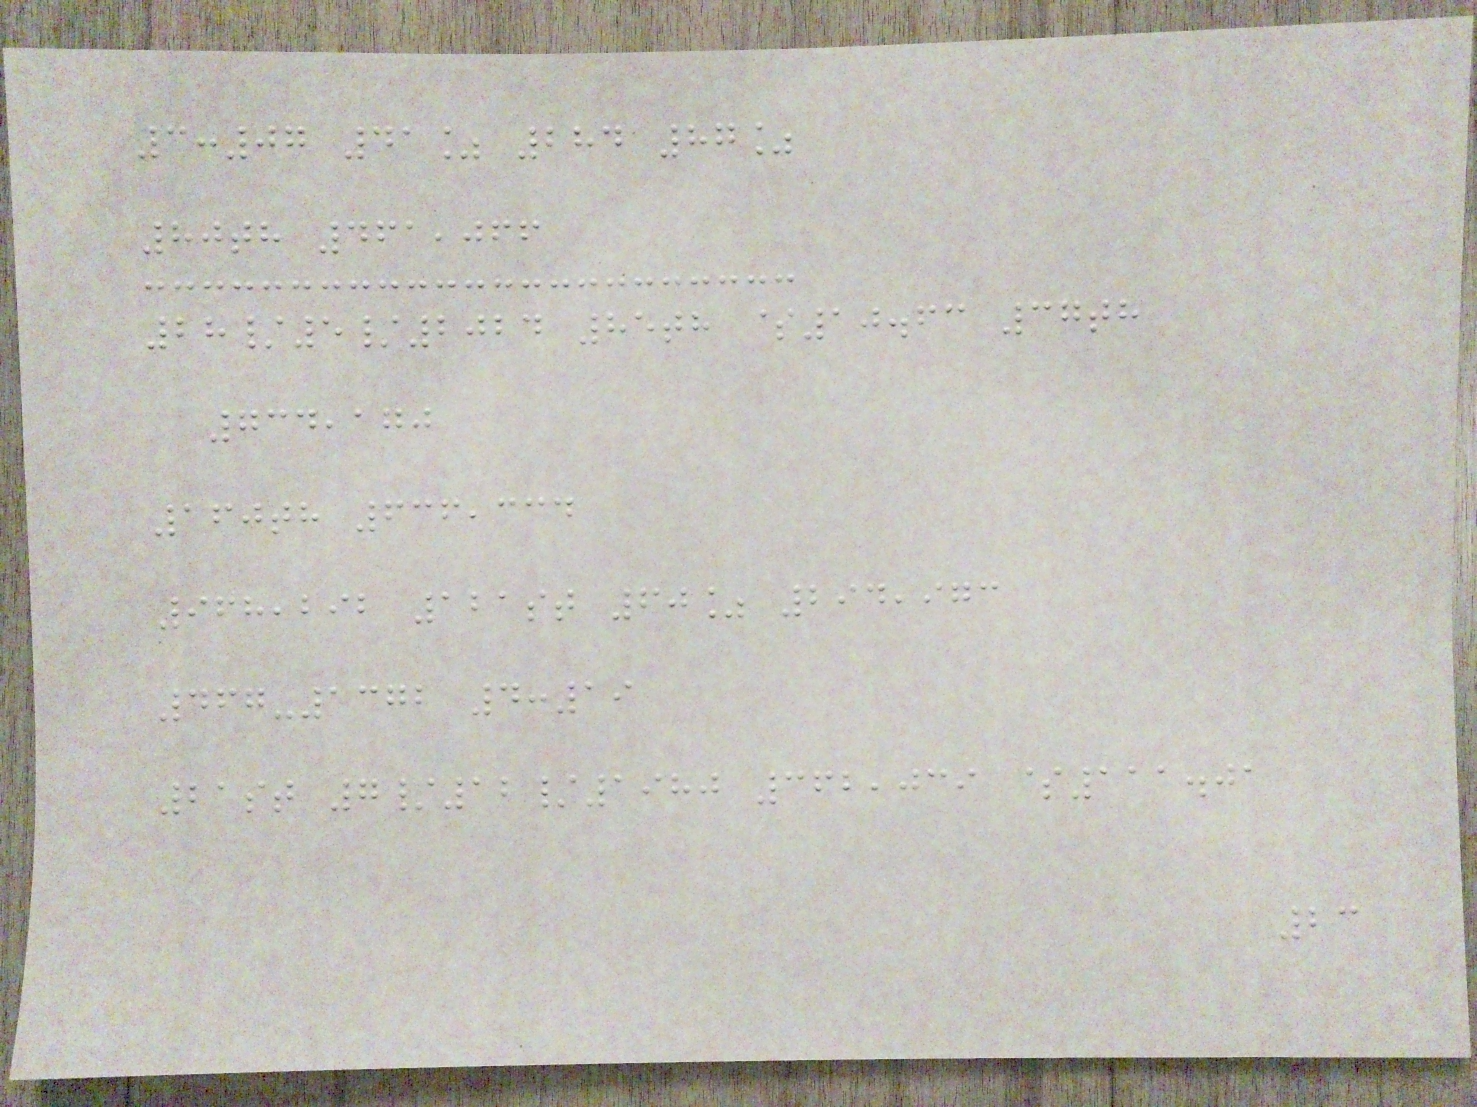3:07 41% 284 87%
80th 461,066
28/5/2024 85th $10.63 37th
734,170
160th 636,334
968,292 121st 60% 294,973
467-1372 4:19
21st 7/12/1980 362,039 $111.01
23
